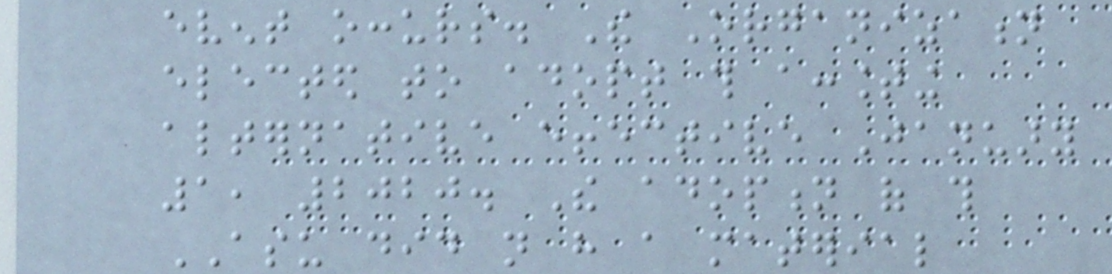event occurs. The Organization
elected to adopt this accounting
alternative effective January
1, 2020. The adoption of this
ASU did not have a material
